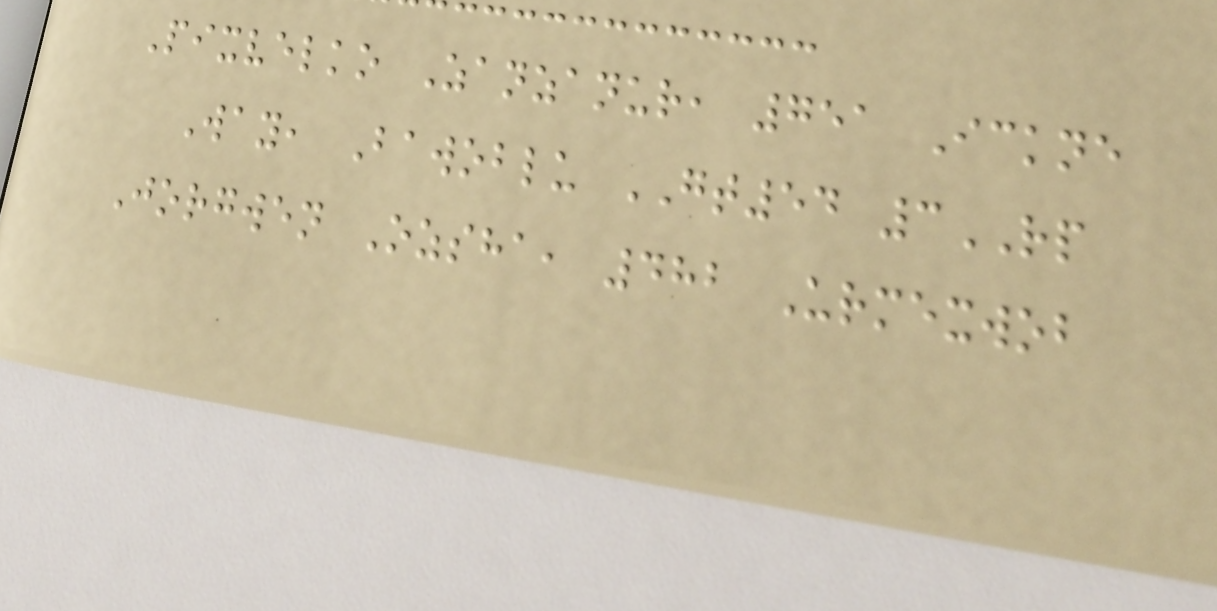Pixvelko Zanzanur, 751 Ickne
Way, Bawoblu GT54 3RP
Jorgwen Ozsha, 482 Urmexwob
